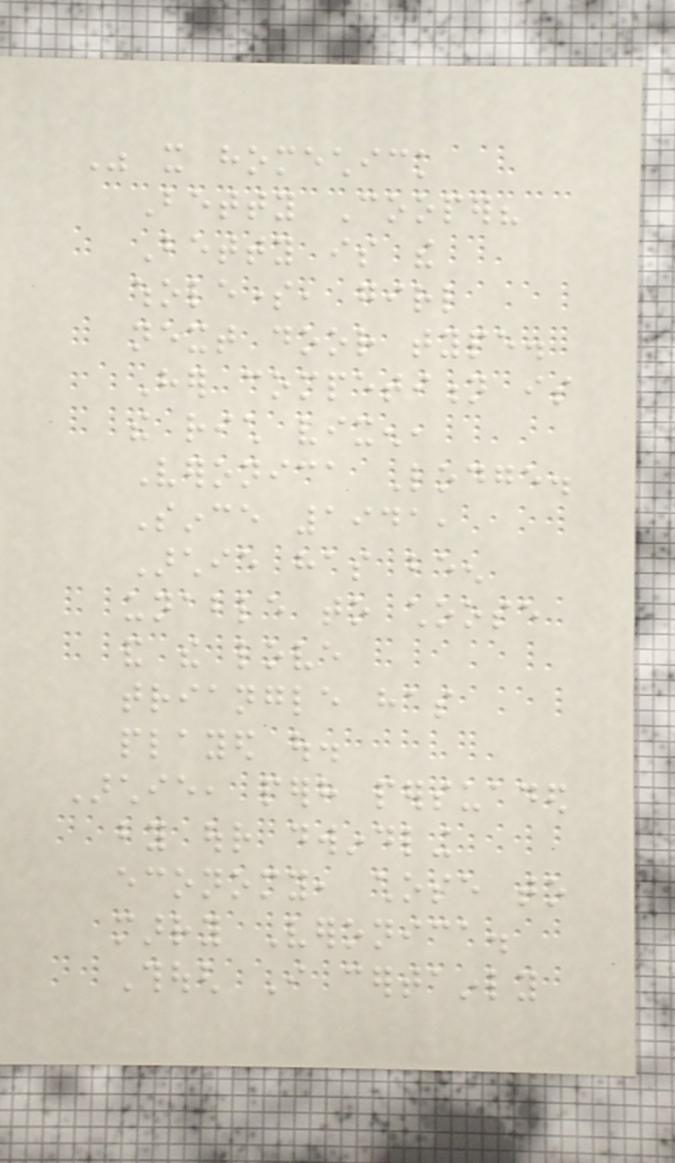Was it homechick
Betty Cooper?
Betty is the
wholesome, girl
next door type.
Her competition is
the rich vixen,
Veronica Lodge.
Since 1941,
Archie has been
unable to choose
and the love
triangle has
played out.
Archie, perhaps persuaded
by our dwindling
economy, chose to
marry Veronica.
Though I certainly
